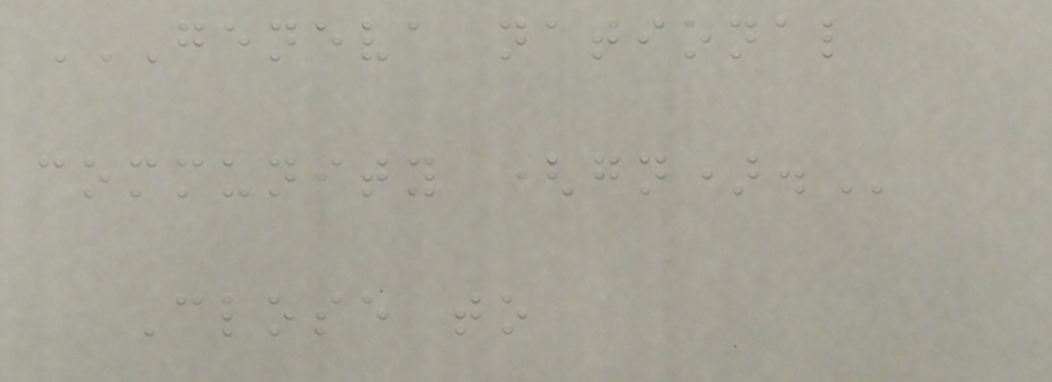GENEVA NATIONAL
COMMUNITY (GN).
Close to
